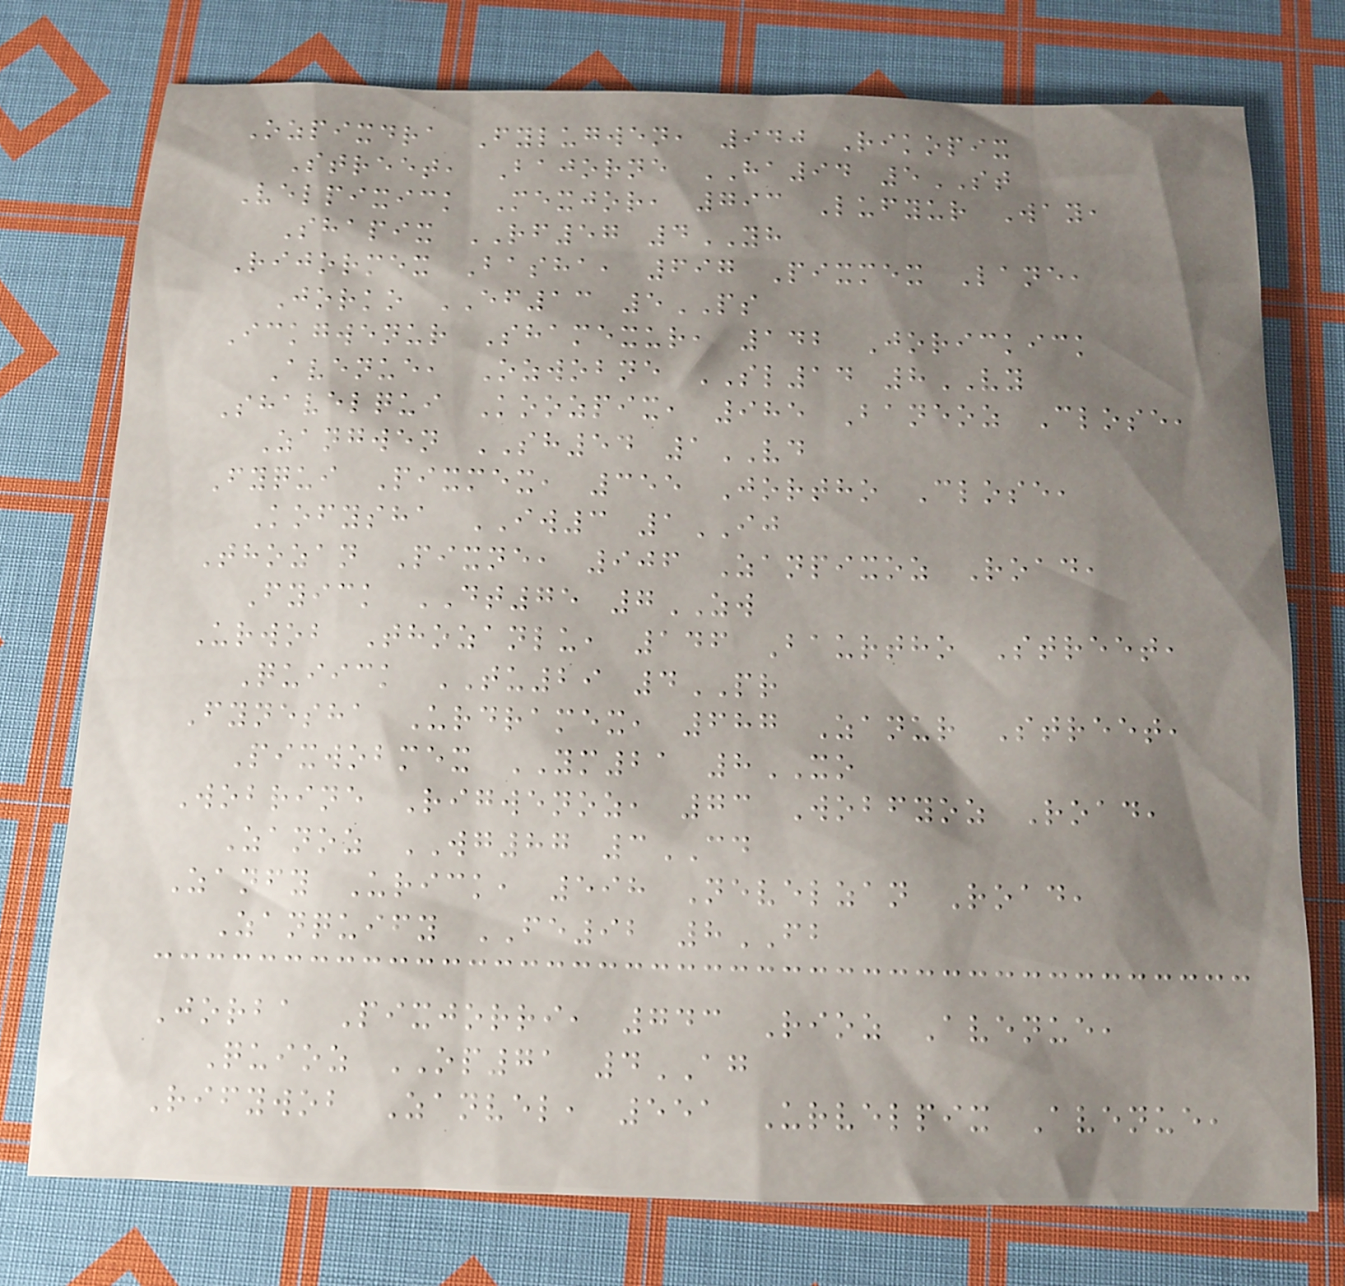Ozpixdra Fylugwen, 940 Rikopix
Street, Bajorne HA94 5ST
Velpixick Mexjor, 793 Lufyur Way,
Shapix RF57 4YH
Rijormex Basha, 697 Pixmex Lane,
Jorko EF13 5PS
Ickgwenur Shamexur, 142 Jorickick
Avenue, Ozwobne SL14 8VY
Shavelqui Koozpix, 985 Baneoz Close,
Zangwen SH54 1VD
Fyqui Pixmex, 355 Jortho Close,
Kofysha IW3 1IJ
Thozan Pixne, 906 Zanpixoz Road,
Fyick DT75 7ZW
Urwob Thozanlu, 146 Baurtho Street,
Quiick TU29 4PR
Fynesha Urdramex, 687 Zanur Street,
Pixwobmex YM21 8XO
Wobrine Rigwenoz, 73 Wobfyoz Road,
Zanoz WG87 3CD
Zanfy Urick, 598 Nevelzan Road,
Zanquify FE92 8FB
Jorba Pixjorri, 743 Rioz Avenue,
Quioz OP71 4AG
Rifywob Zanvel, 551 Urvelpix Avenue,
